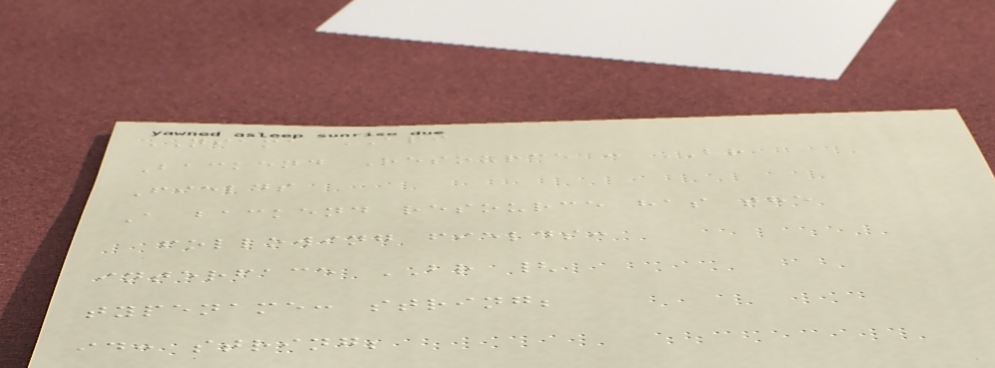NIAMA API
Backend Resource : BR
Fields
A backend resource has the
following fields:
interface BR {
typename: string;
id: string;
